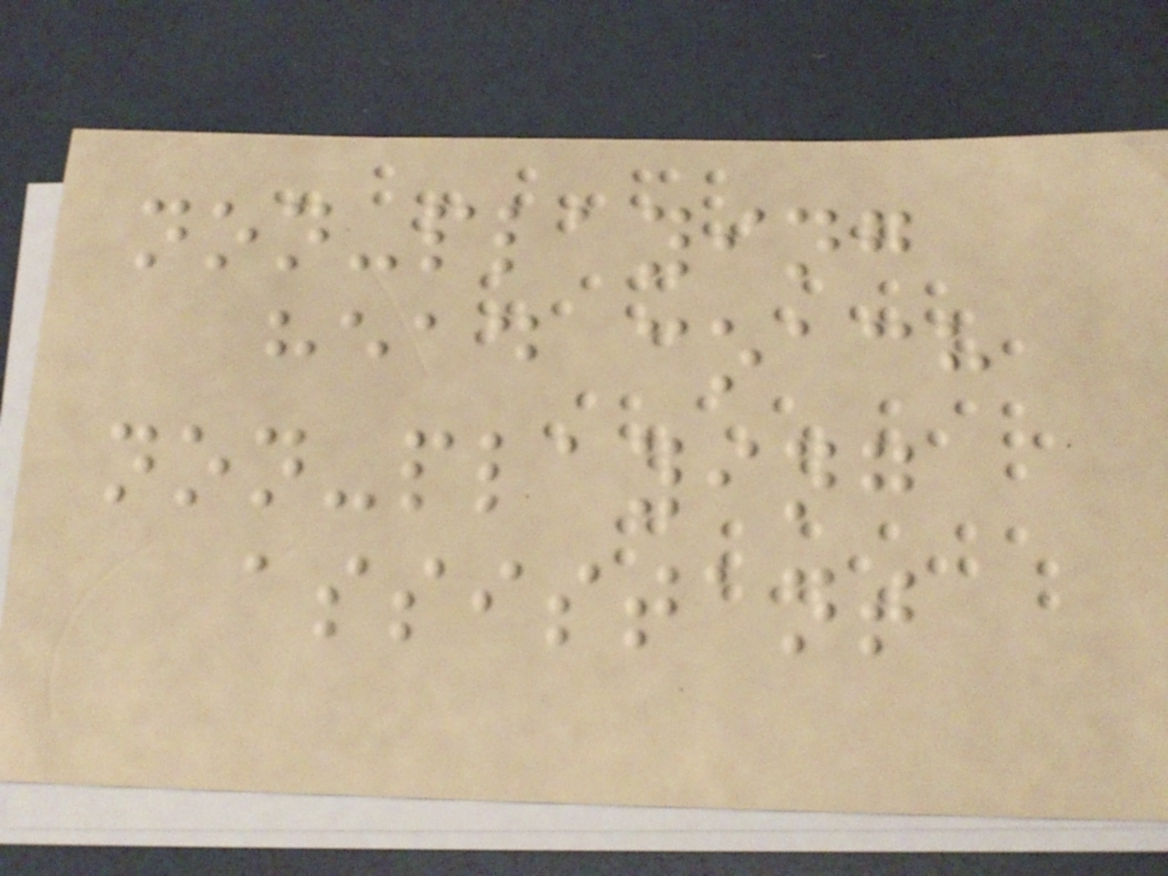non-playing
head coach
non-playing
assistant
